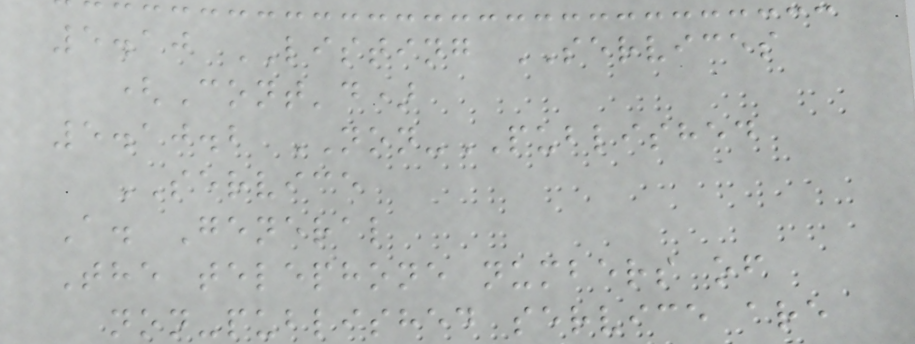5.10 LISTING SERVICES
(Cont'd)
5.10.2 NON-PUBLISHED
SERVICE
A. General
The telephone numbers of
non-published service are
